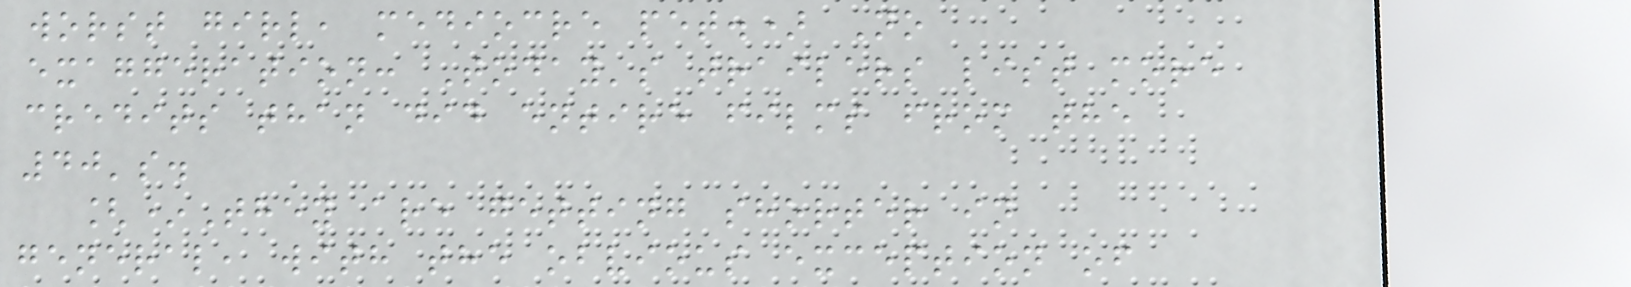worst girl, mediocre pet.) No
exaggeration: Today's trailers list more
credits than did entire films from the
40's.
[*They are getting shorter in
general, with the obvious exception of
